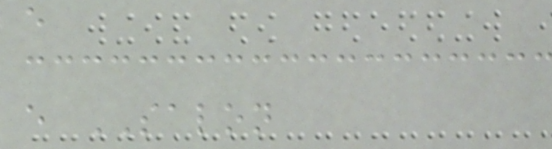e
e SALON
